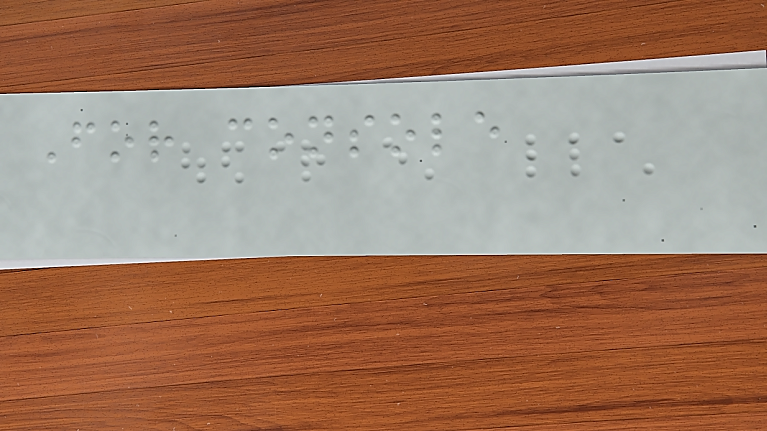For console
